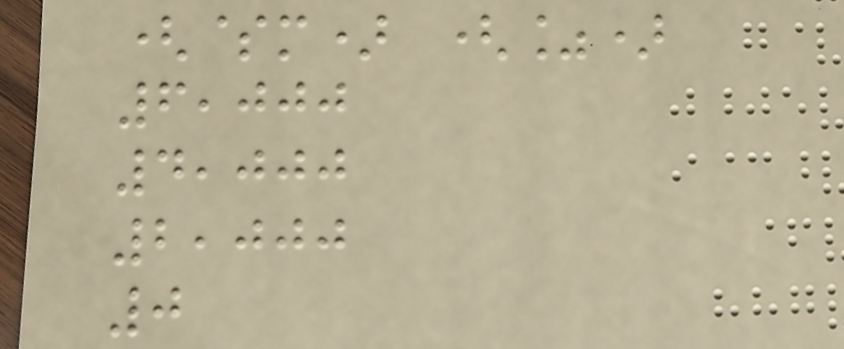($m) (%)
6,000
4,000
2,000
0
